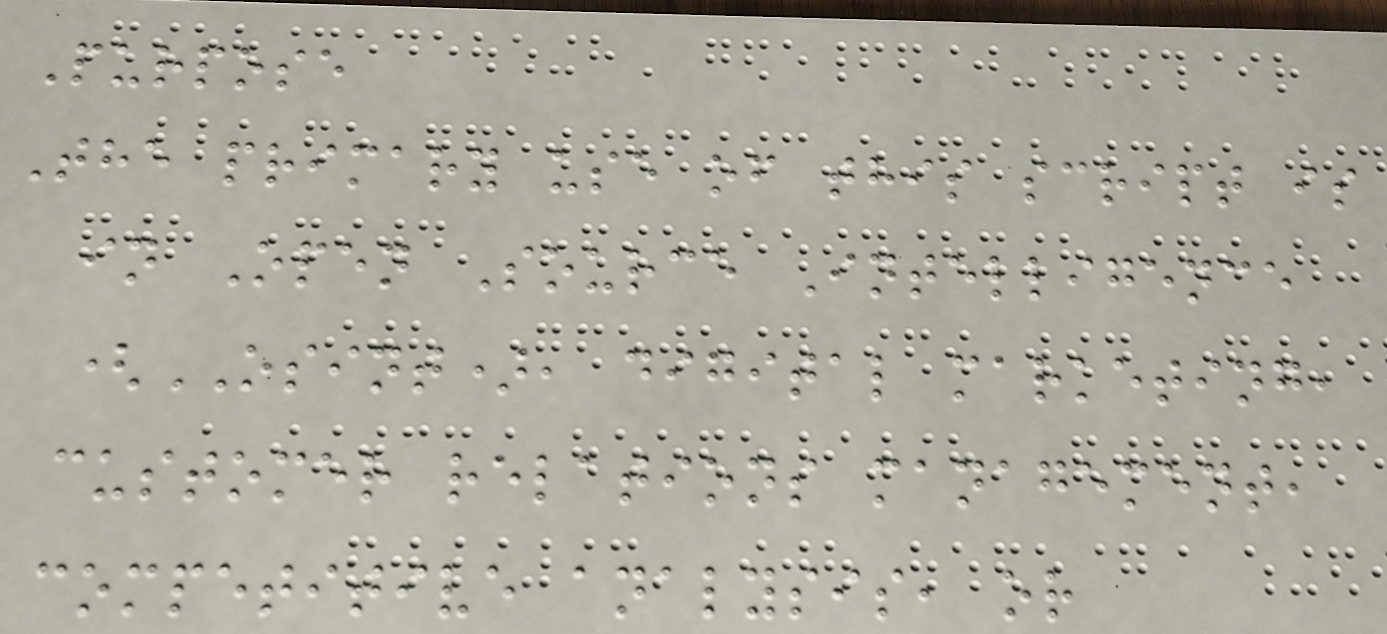Purpose
The primary use of this script is
in Open Source Intelligence
(OSINT), digital marketing,
customer relations management,
competitive analysis, or
